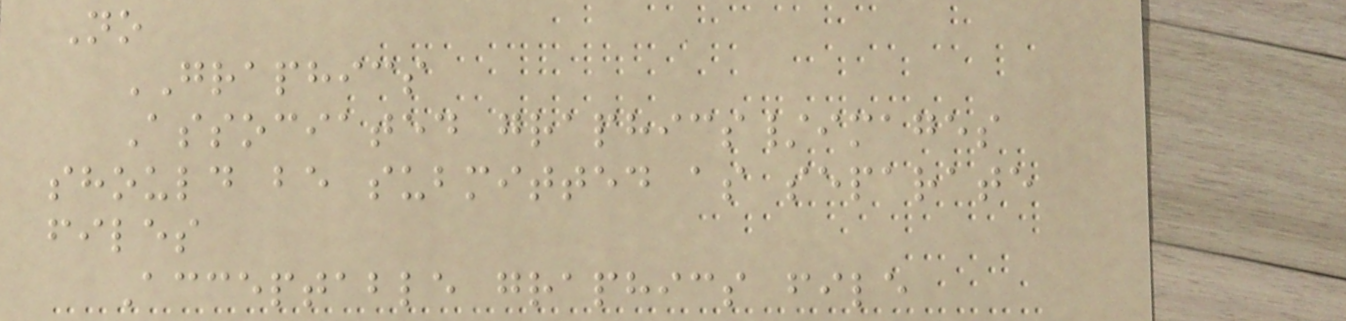No
GRAPHICS
Associated graphics/images
should be submitted as separate
files
Acceptable graphics file
